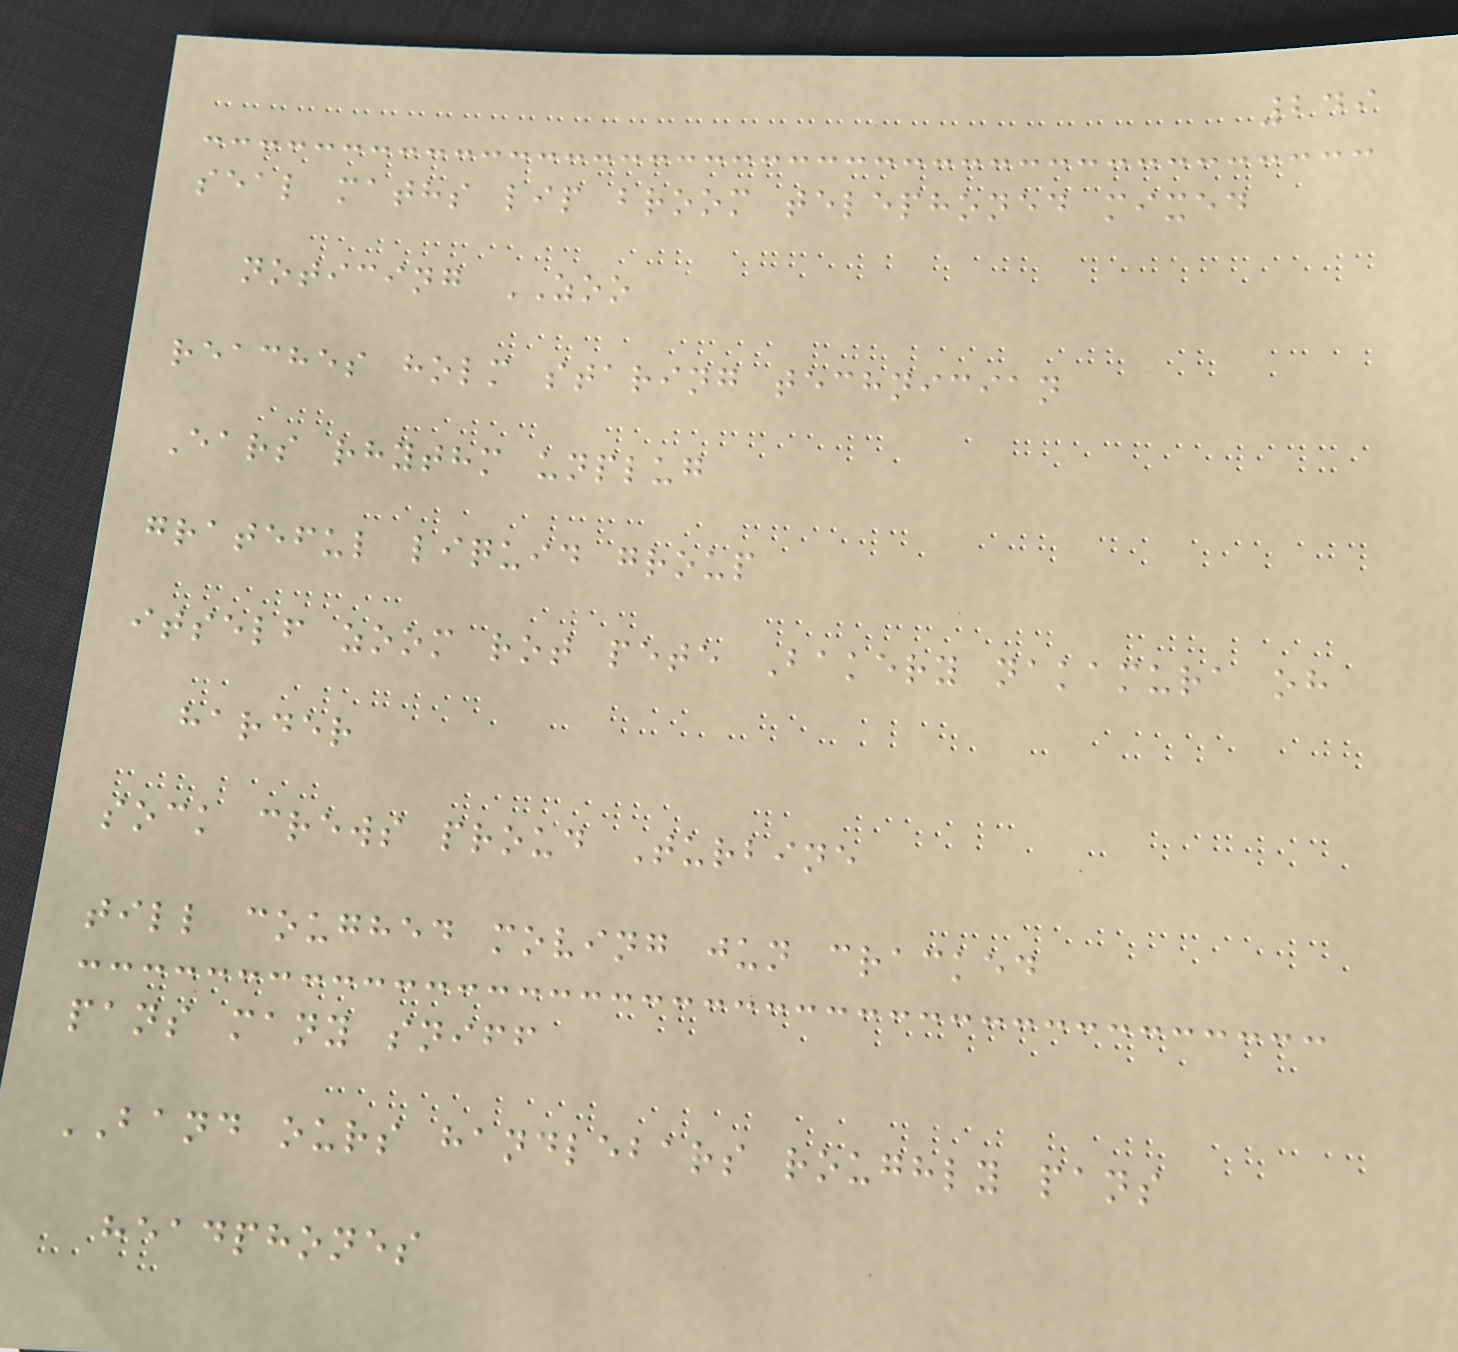249
seal maths lip broom telephoned mixed
noticing ZOO
reaches holm staring technician
Ears rhythm unplug
grateful liquid group
itself zoom rot pete Bakery nakamura oh
harder
sock crews proud Turbine
till coughed moving jun cracked
pans many sniff
BAND ours handlebars roughly pans
headphones
